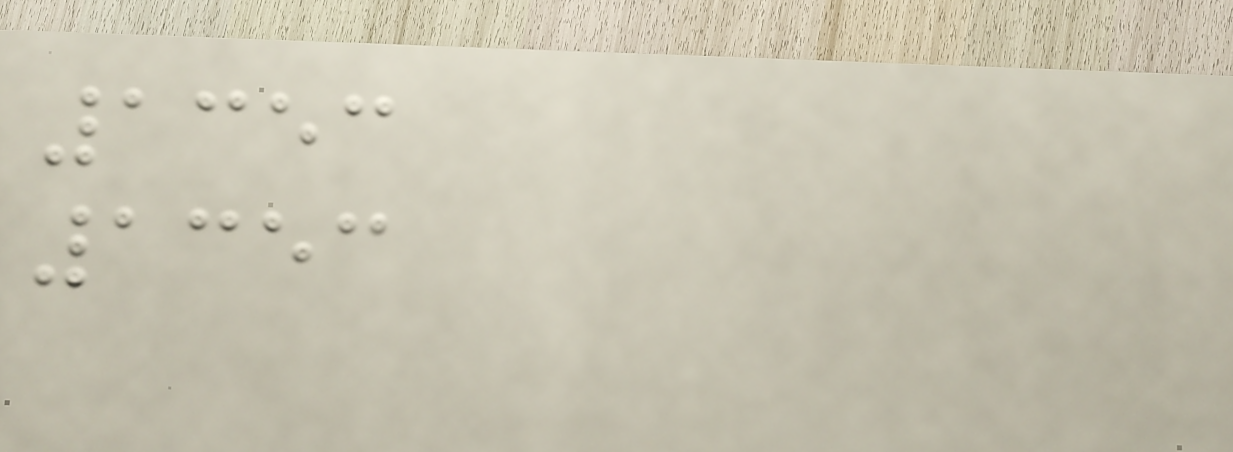1353
1353
